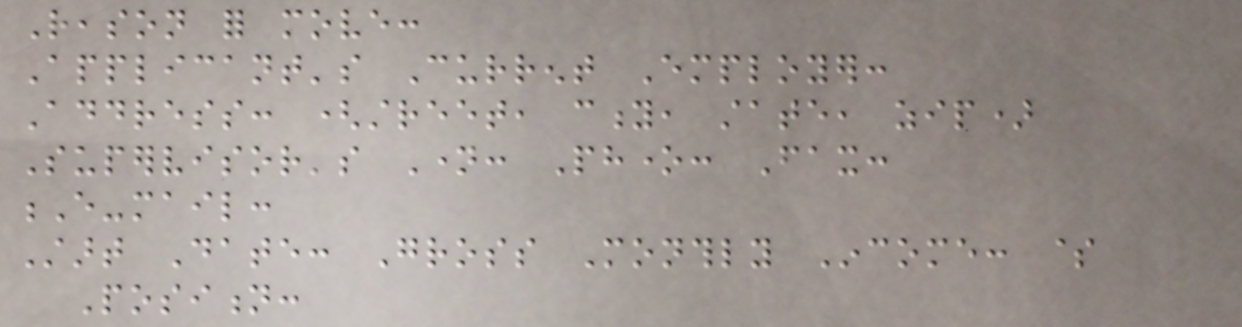Reason for move:
Applicant's Current Employer:
Address: (street, city, state, zip)
Supervisor's Name: Phone: Fax:
E-mail:
Start Date: Gross Monthly Income: $
Position:
